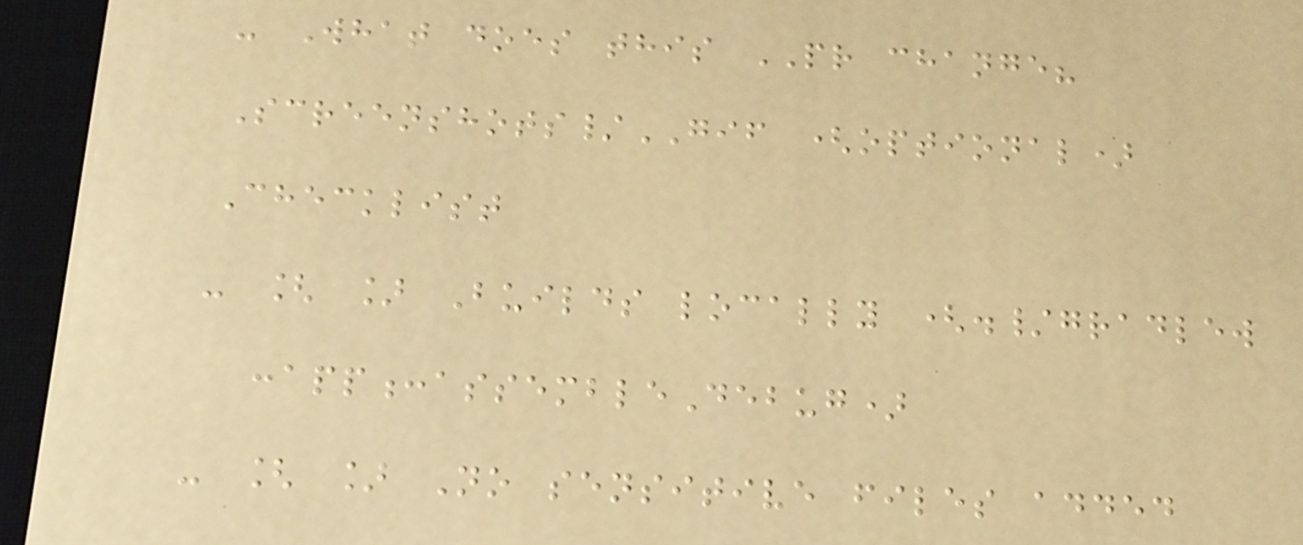- What does this PR change?
Screenshots/GIF (optional)
Checklist
- [ ] Builds locally (./gradlew
:app:assembleDebug)
- [ ] No sensitive files added
